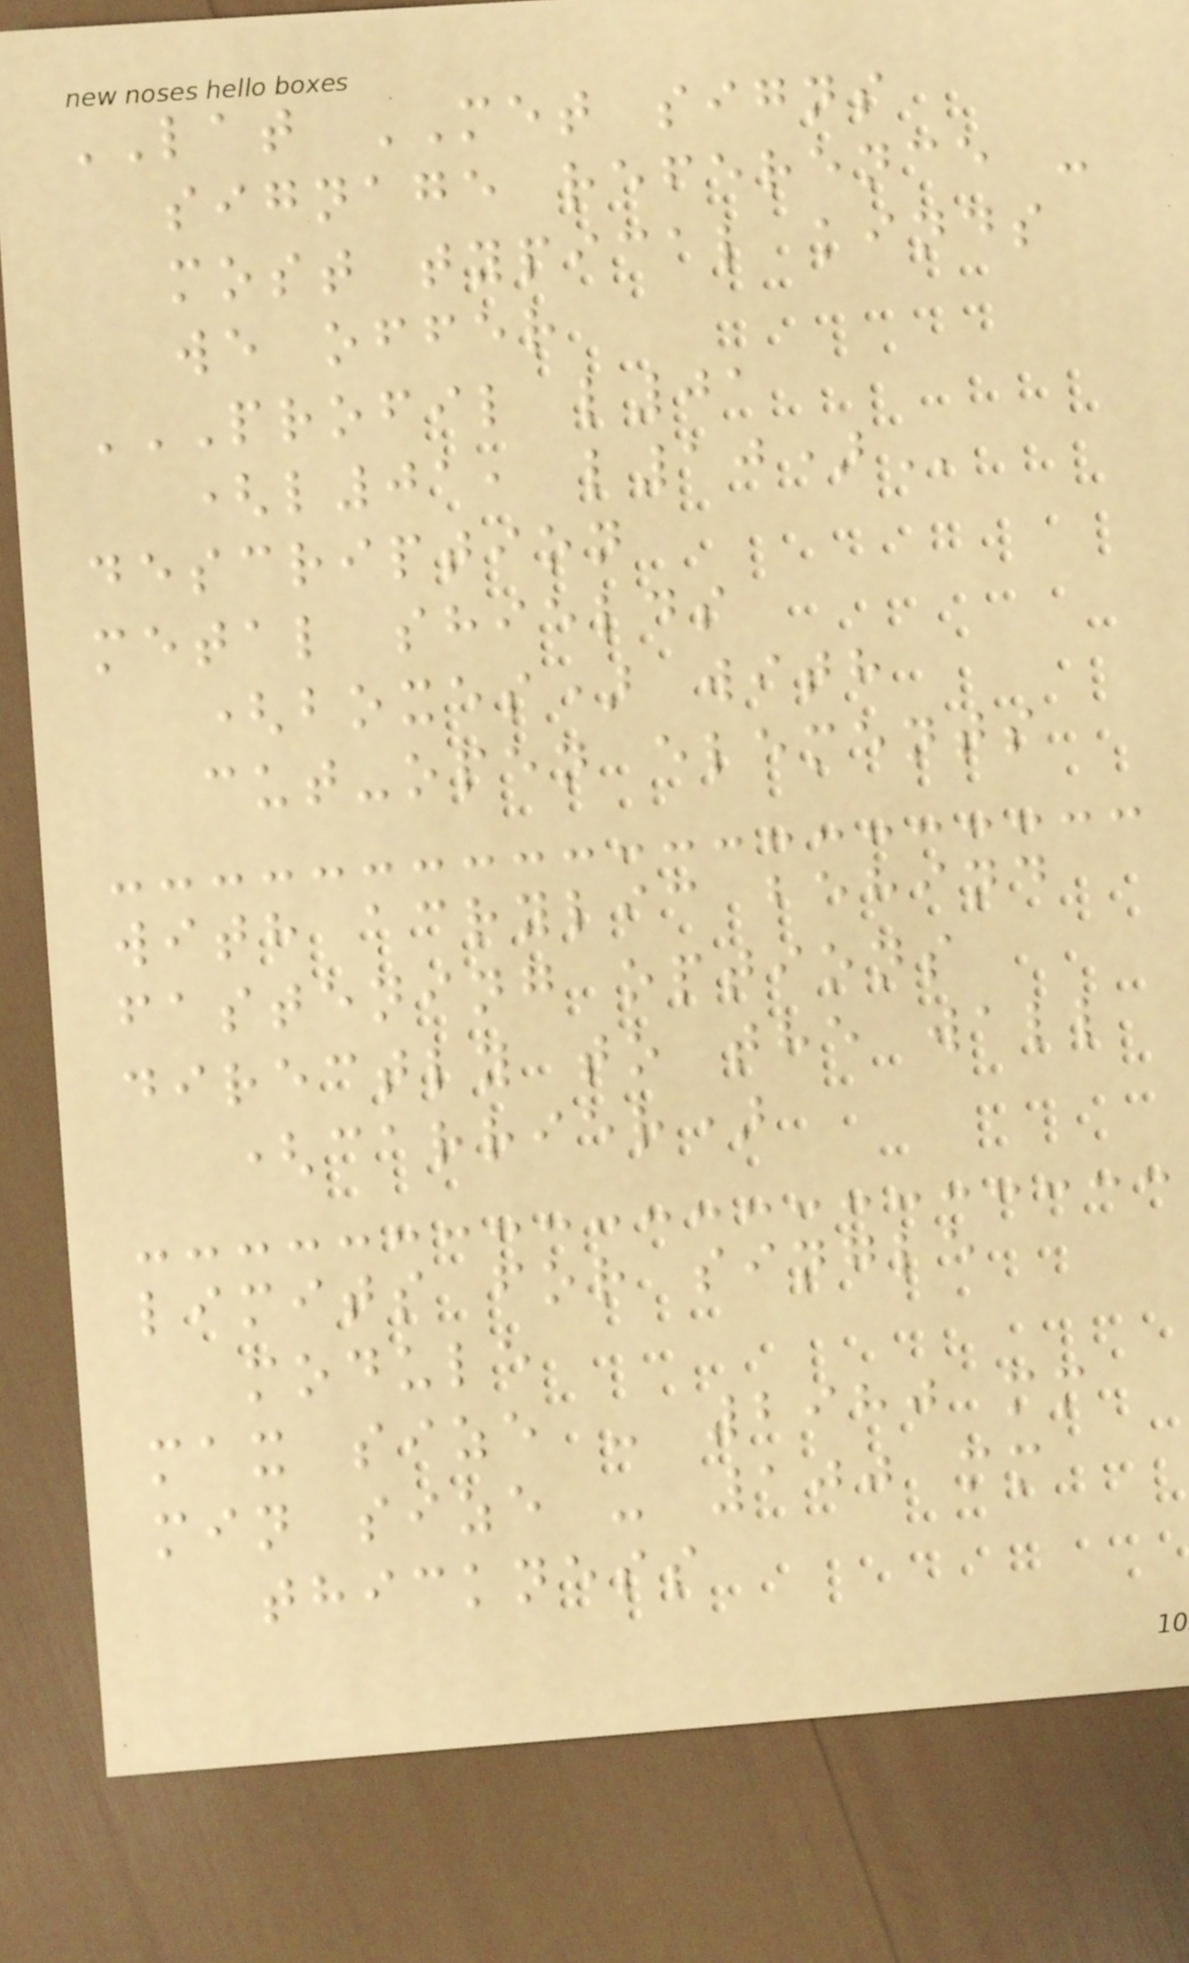LAT MET signs
signage reference -
most typical kinds
we offer
PROFIL L01
(L01, L10)
description
metal shields
(boxes) with
cut-open elements
with acrylic behind
fastening options
directly to the wall
(carrier)
limits for single
module
max size - 2980 mm
min size - 100 mm
thickness
